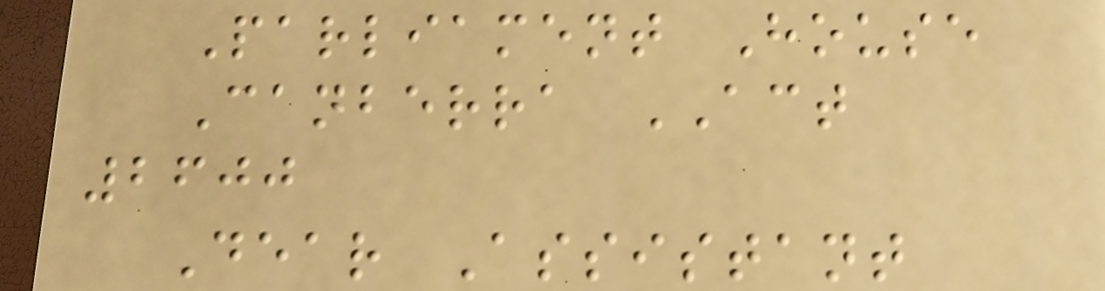Parliament House
Canberra ACT
2600
Dear Assistant
